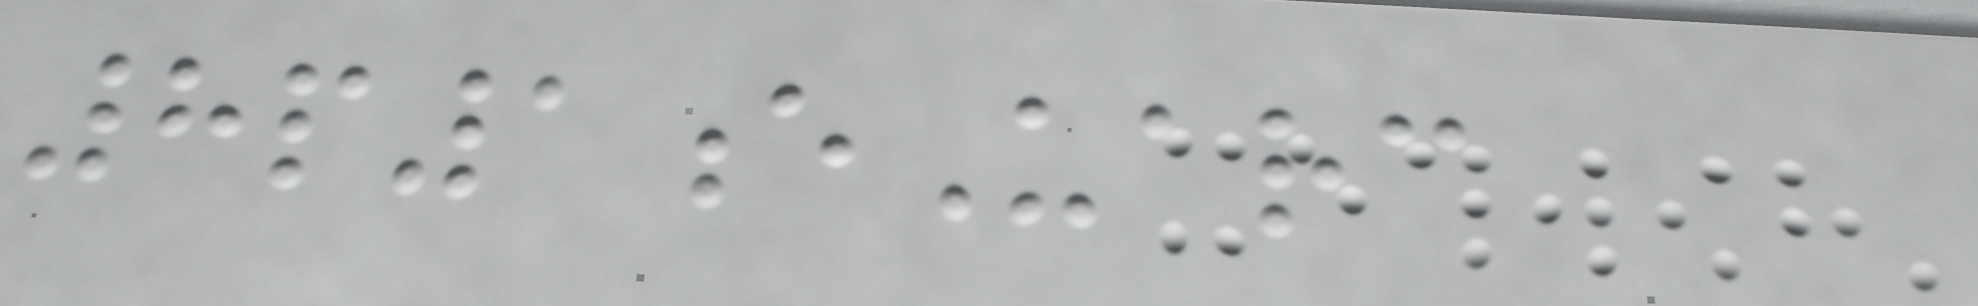8p1eUarc
